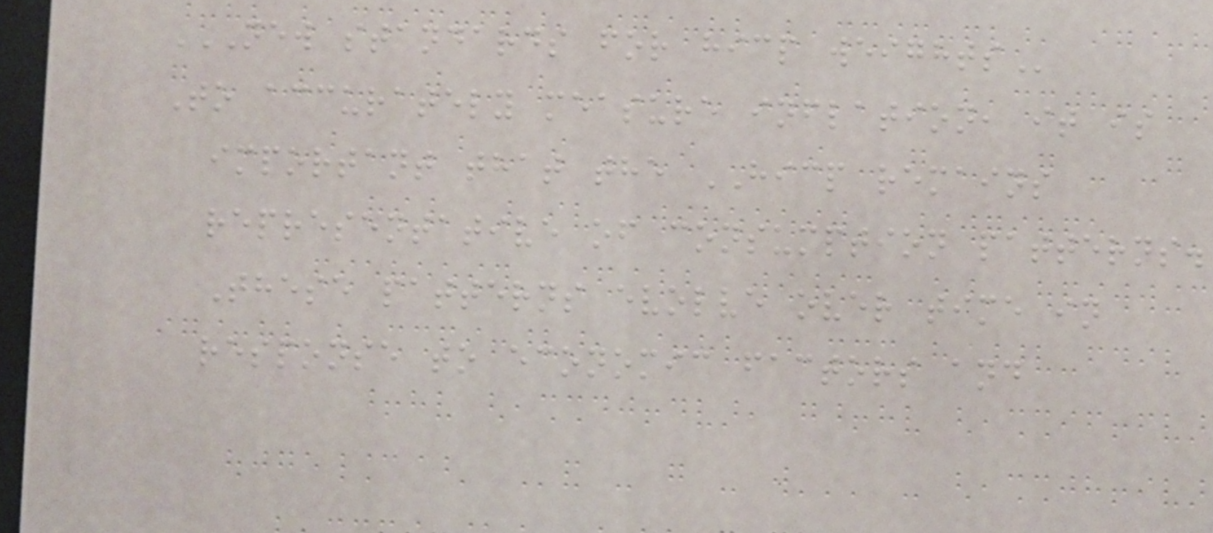NEW STANDARDS FOR HICP WEIGHTS
To accurately measure inflation, it is
important that the HICP remains
representative of consumption patterns.
These patterns evolve over time in
response to economic factors and
